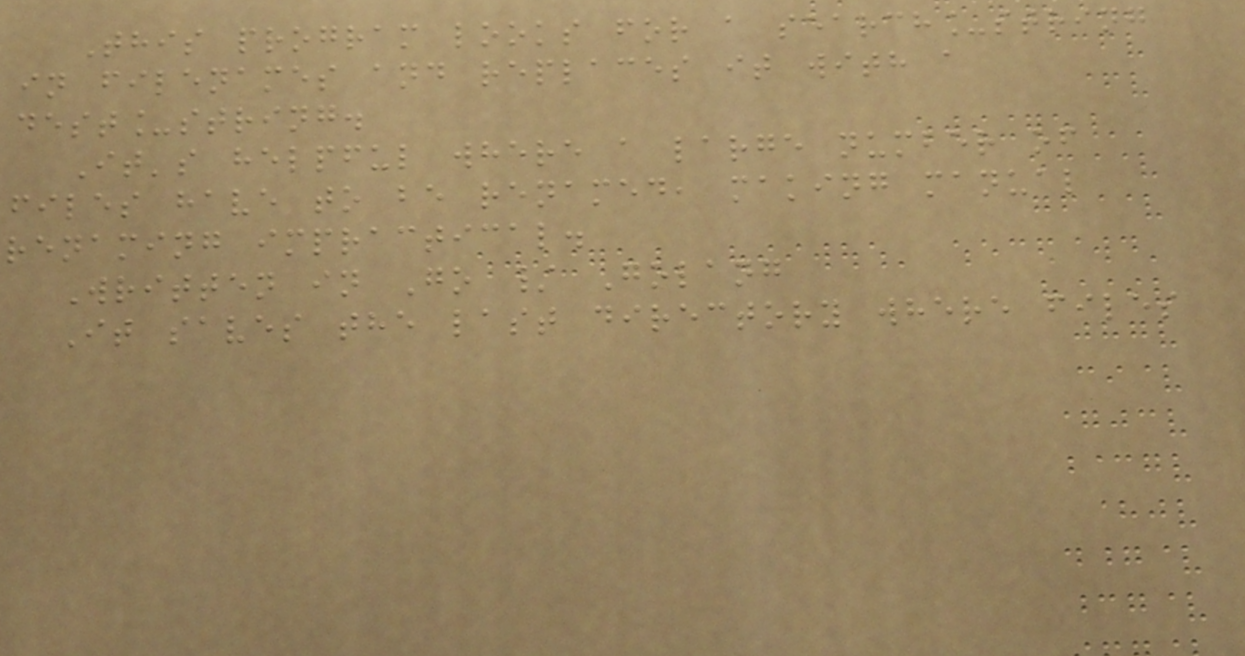This program looks for a search_string
in filenames and replaces it with a
dest_string.
It's helpful where a large number of
files have to be renamed, making manual
renaming impractical.
Written in Go / Golang
It saves the last directory where files
